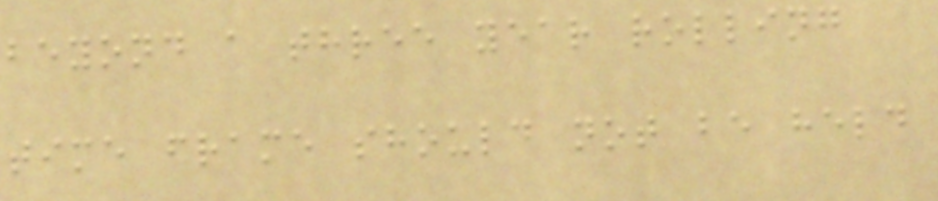beyond a three year rolling
time frame should not be held
